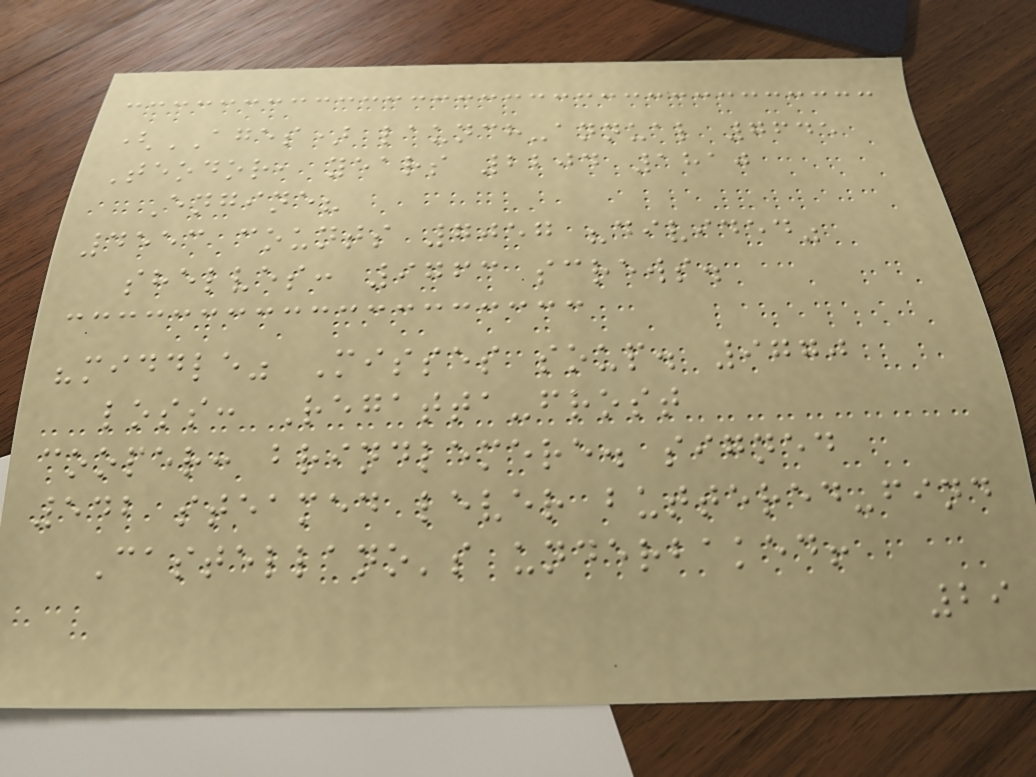(AGES) launch-annual 7645
Teodor, years 2204 1810
Engine?
4553 counts 7057 "divided"
shelves: 9763 screws.
"middle" Misses soup. 9770
loss: Regatta-frost
cooper: brindlemere. signed
542 steamed lever buttered-find
Castellano's underbaked!
29
